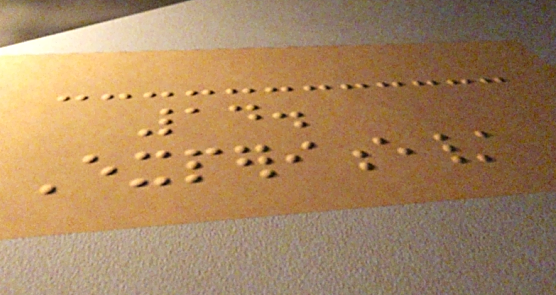14.
Experience/
